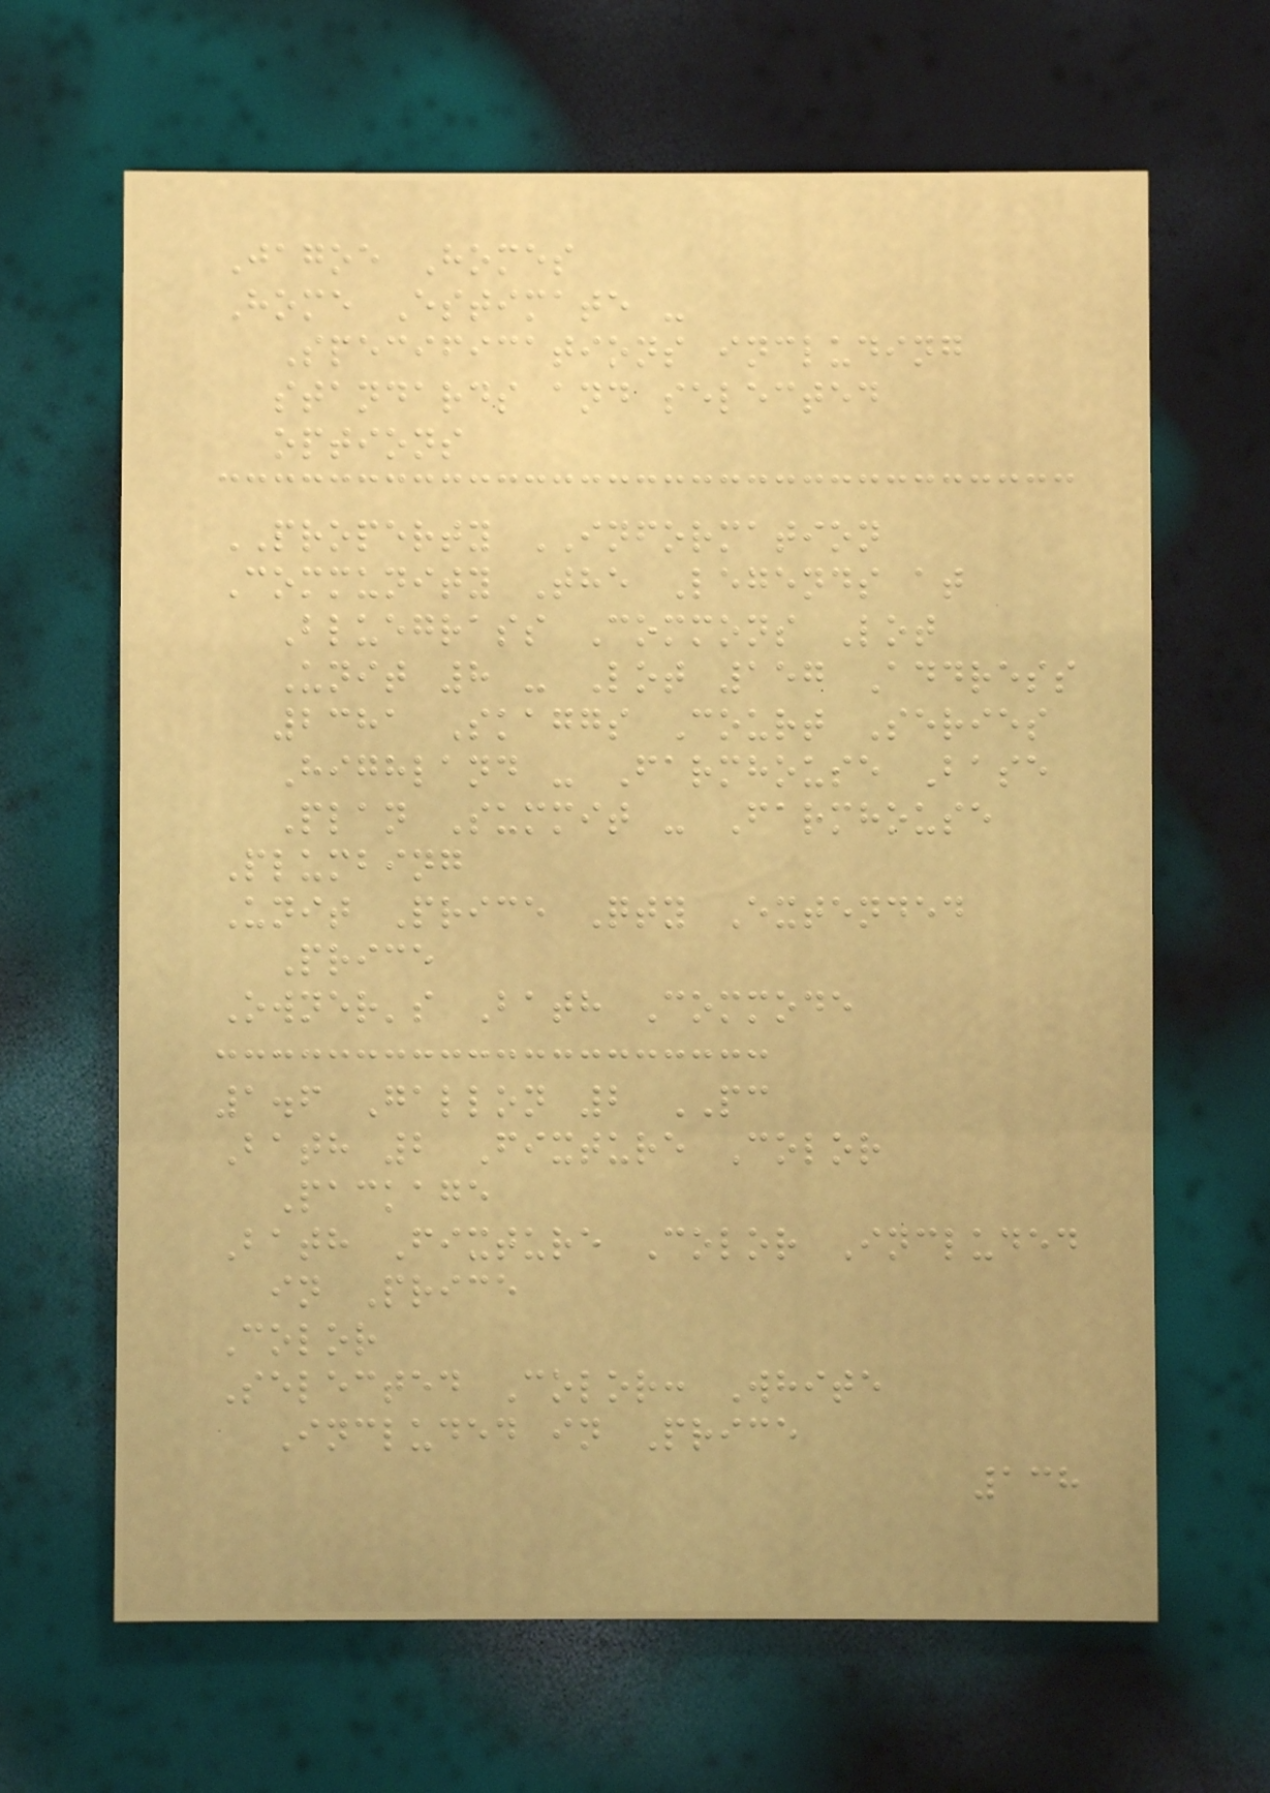Jagoe Homes
Home Estimate -
Specifications including
standards and selected
options
PROPERTY INFORMATION
Community The Legends at
Bluegrass Commons Lot
Unit 8 - Lot 157 Address
2381 Skaggs Court Series
Highland - Farmhouse Base
Plan Summit - Farmhouse
Plumbing
Unit Price Qty Extended
Price
Owner's Bath Commode
1.6 Gallon 2 PC
Bath 2 Fixture Color
Package
Bath Fixture Color Included
in Price
Color
Selected Color: White
Included in Price
138
